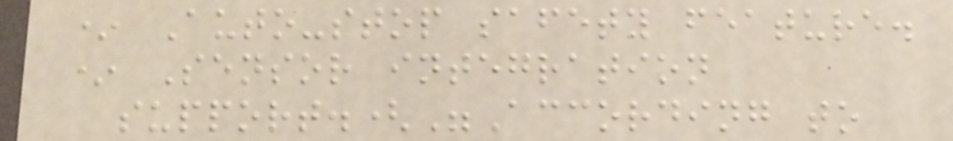* Auto-stop safety feature.
* Sensor integration
support.("According to
